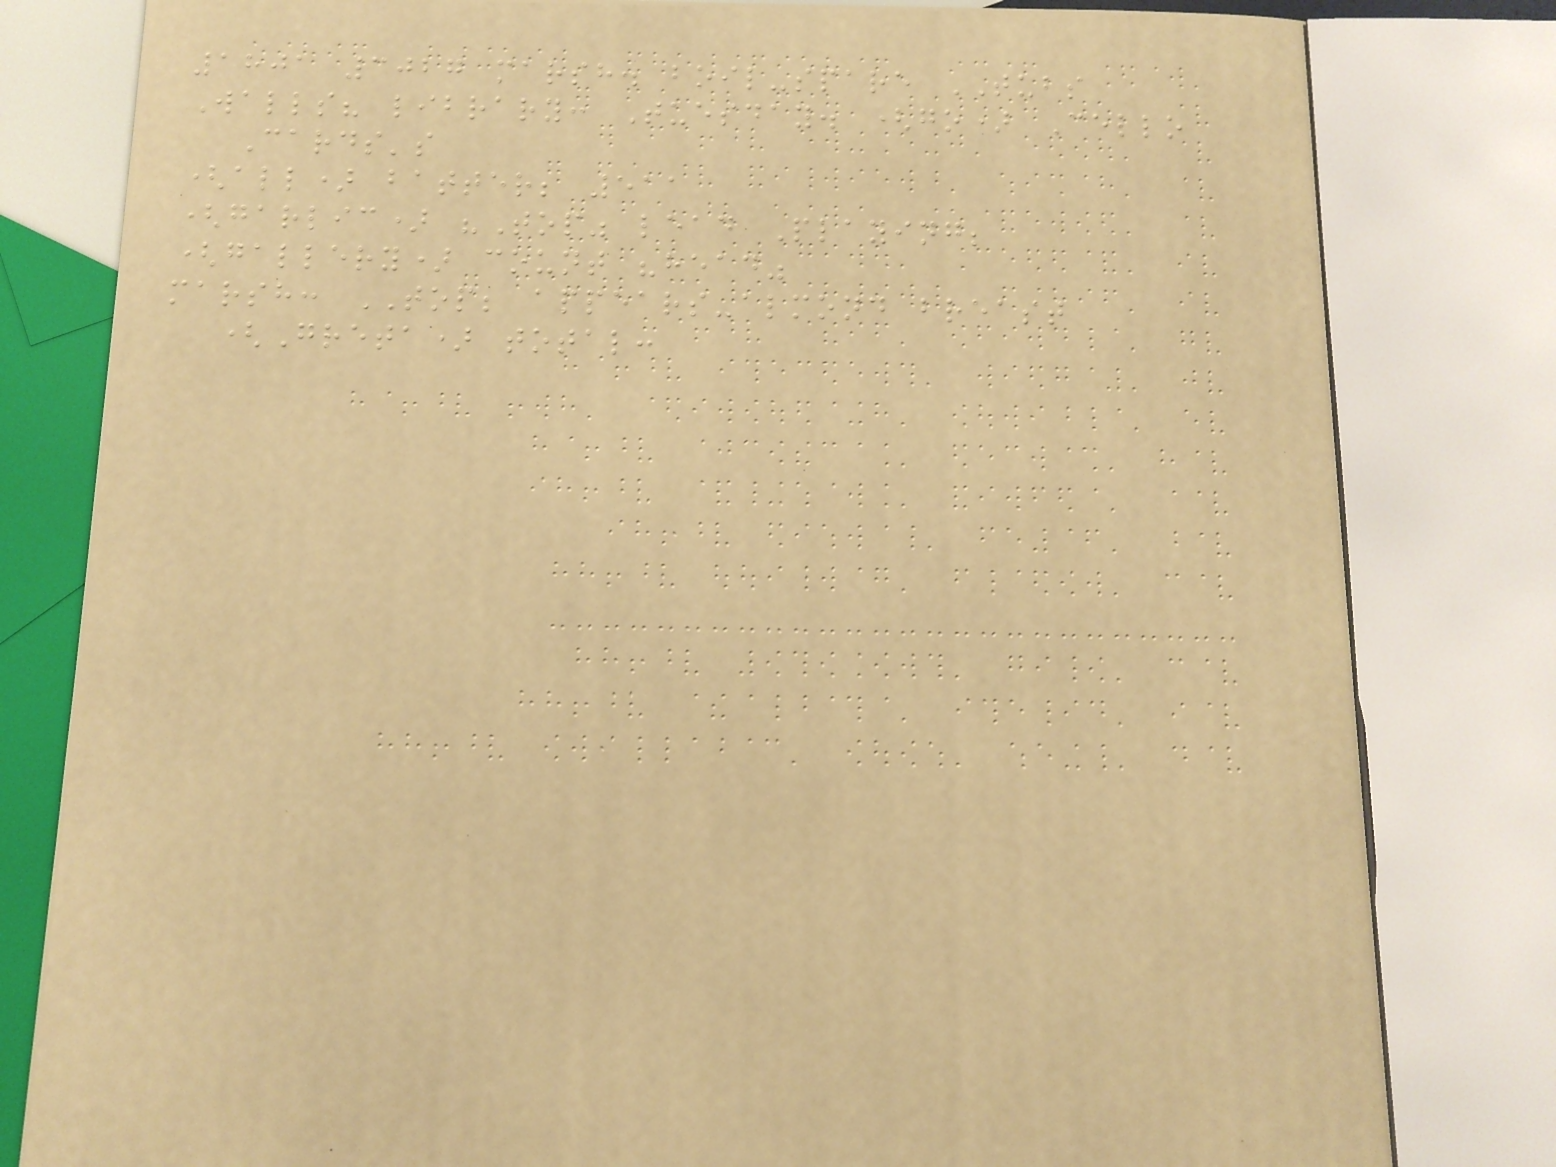1801 3027 marsh. boil-spare TUBS
Walls? library: Tuesday. (go) Cello
Cards's
(all) batter; 511
(garlic) "Top" lead Playing;
(gallery) count "head"
marsh: TOP; appears-almond breast
(Greta) total:
